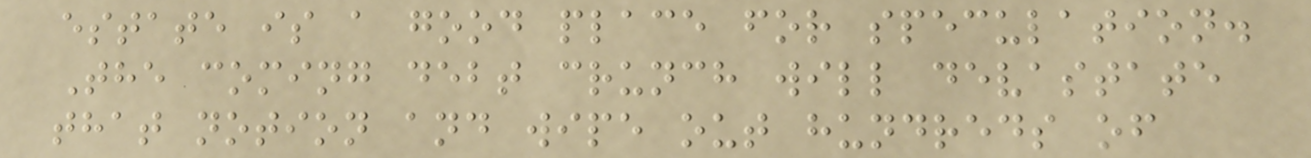estate is a good place for speculation.
The coming debt crunch will devastate
that notion and wipe out hundreds of
